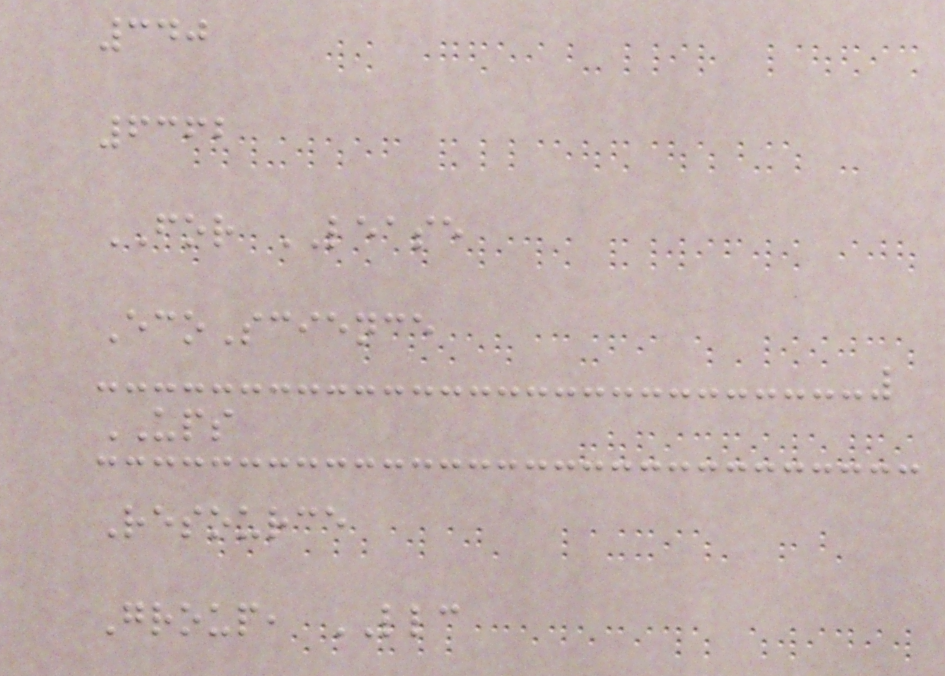340
6362
FOR LEASE
EcoScience
UPS
Resource
Group, LLC
